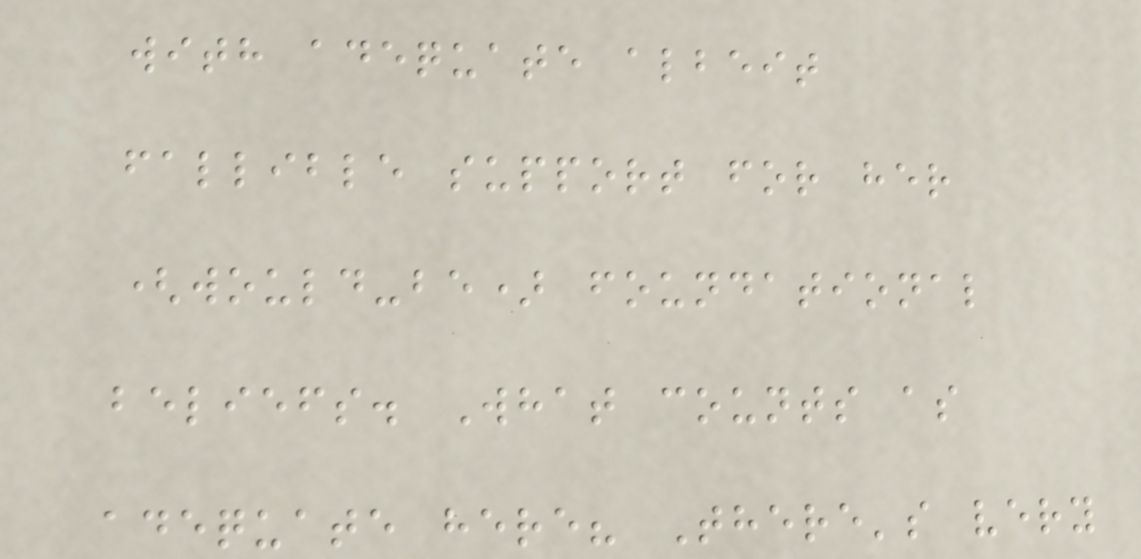with adequate albeit
fallible support for her
(would-be) foundational
beliefs. What counts as
adequate here? There's very
